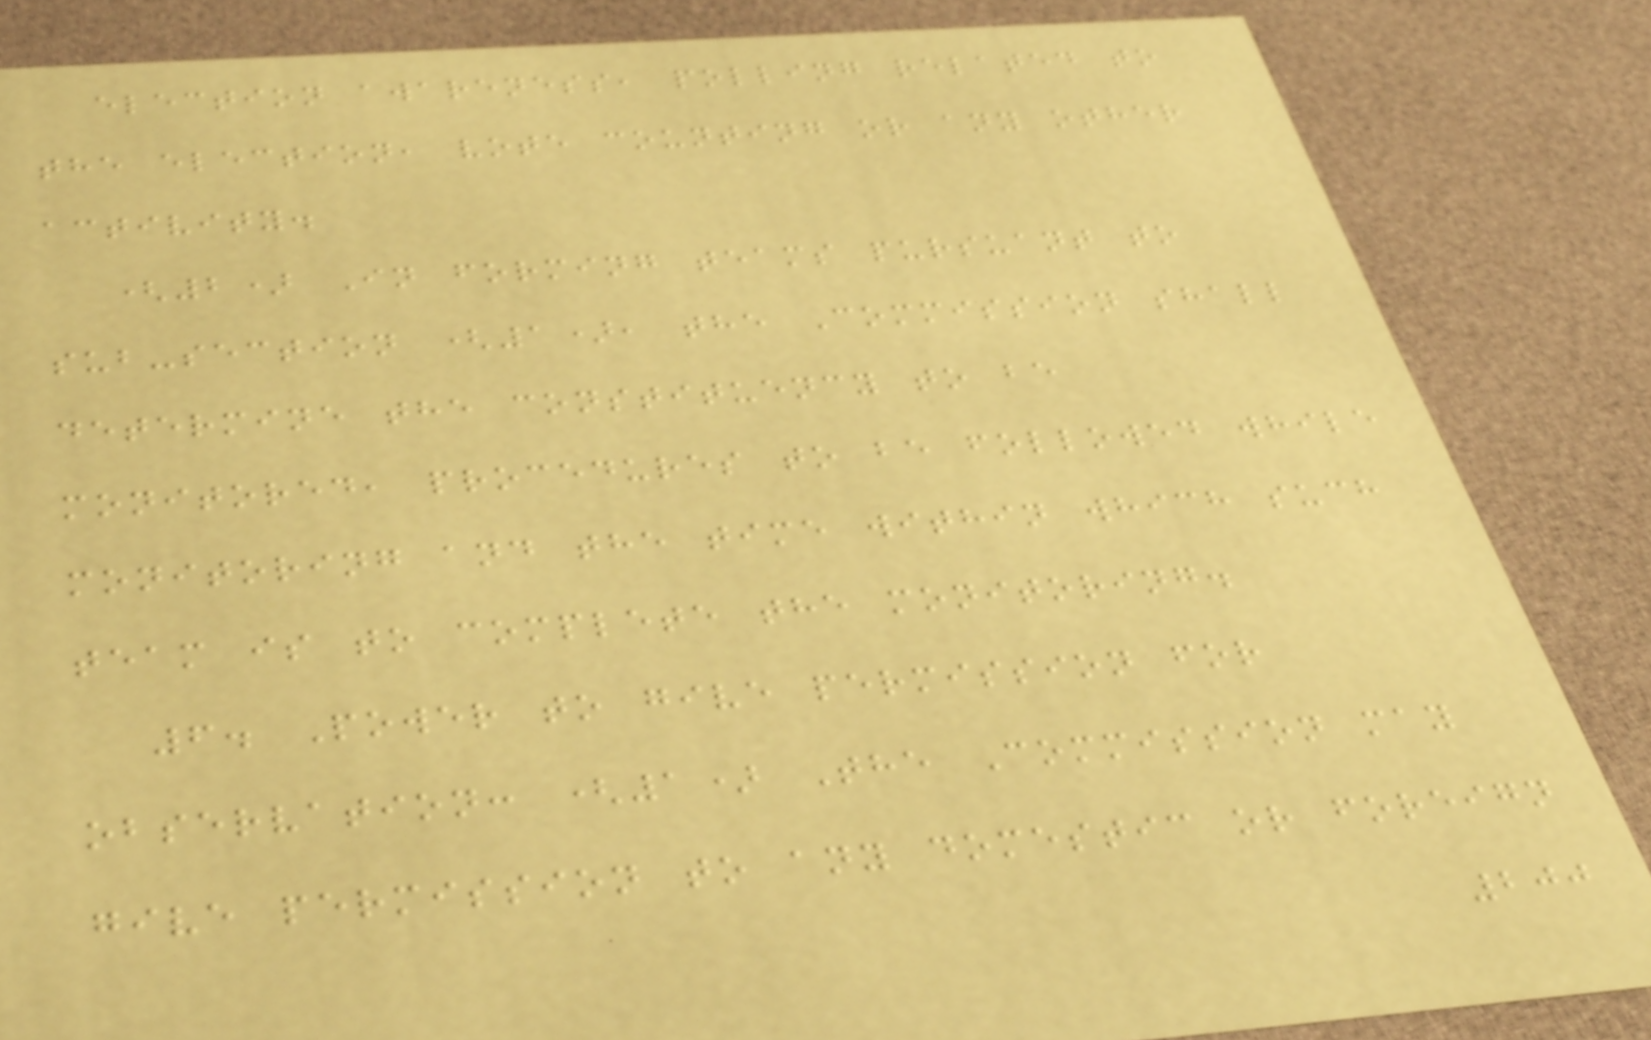election awareness, polling related to
the election, vote counting or any other
activity.
(2) In forming teams pursuant to
sub-section (1), the Commission shall
determine the constituency to be
monitored, procedures to be followed while
monitoring and the time within which such
team is to complete the monitoring.
6. Power to give permission for
observation: (1) The Commission may
give permission to any domestic or foreign
200
